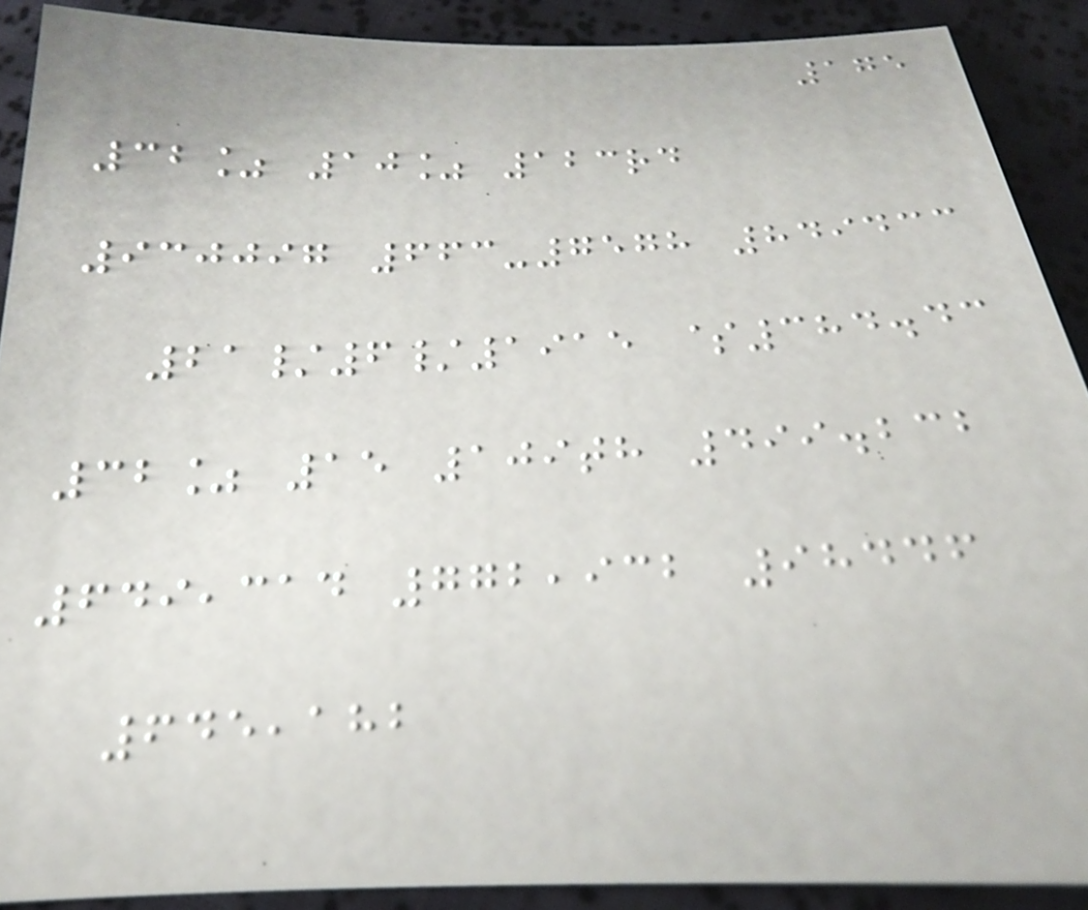175
32% 10% 123rd
930097 663-7578 849433
21/6/1915 $384.43
32% 15 109th 499.232
649,314 772,932 98446
645,182
